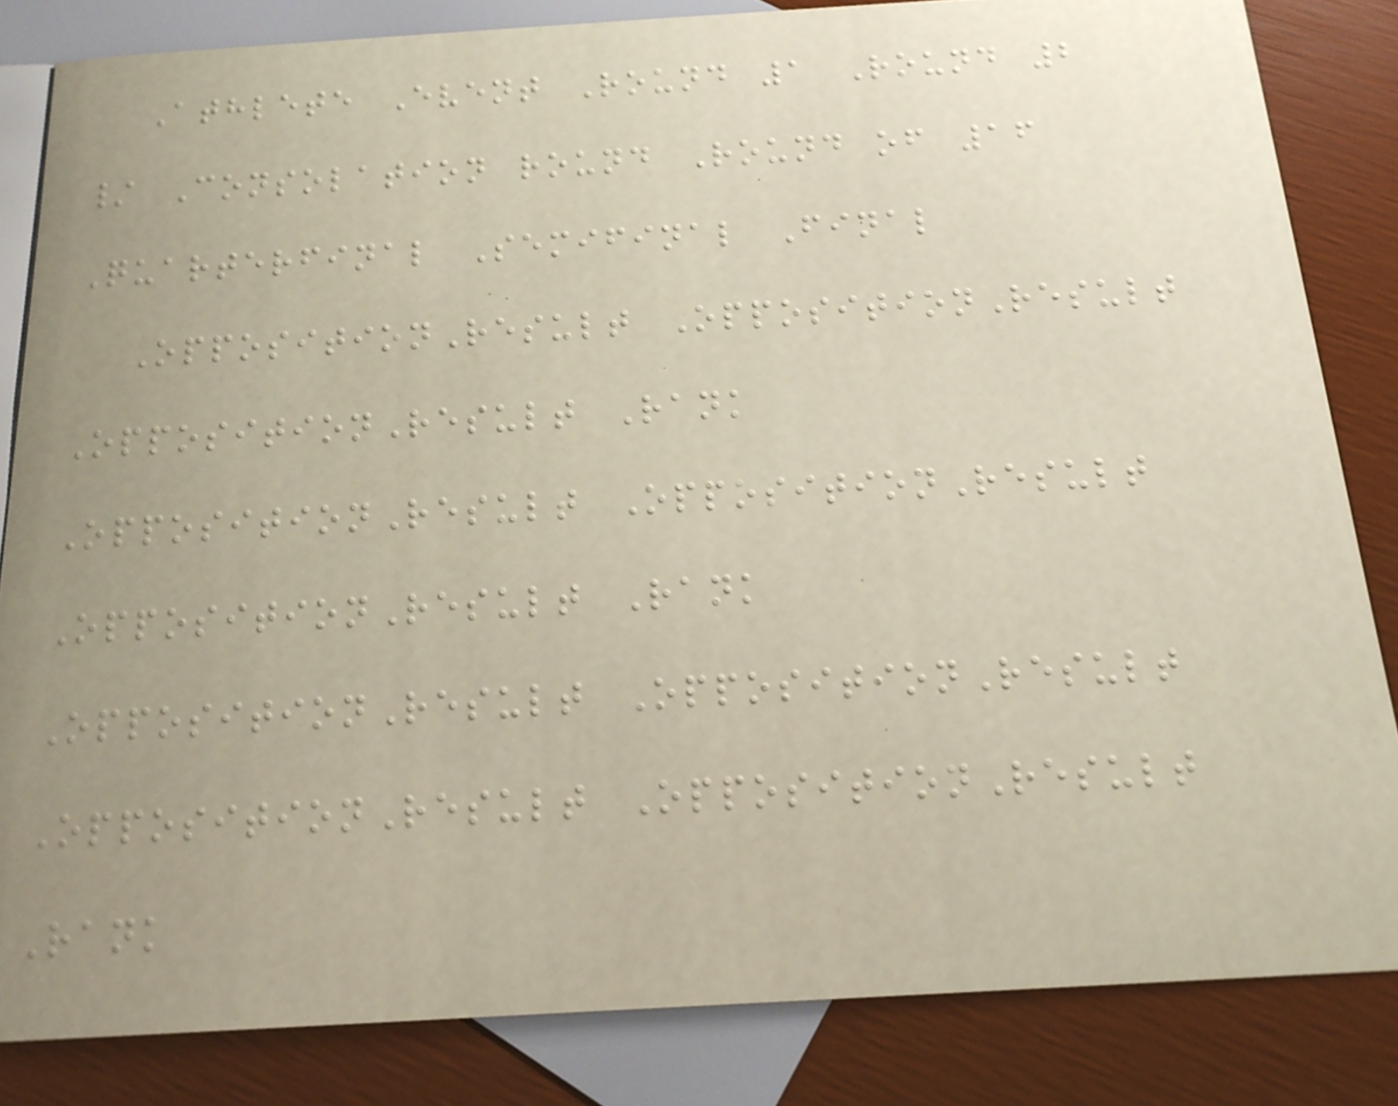Athlete Event Round 1 Round 2
/ Consolation round Round of 16
Quarterfinal Semifinal Final
OppositionResult OppositionResult
OppositionResult Rank
OppositionResult OppositionResult
OppositionResult Rank
OppositionResult OppositionResult
OppositionResult OppositionResult
Rank
